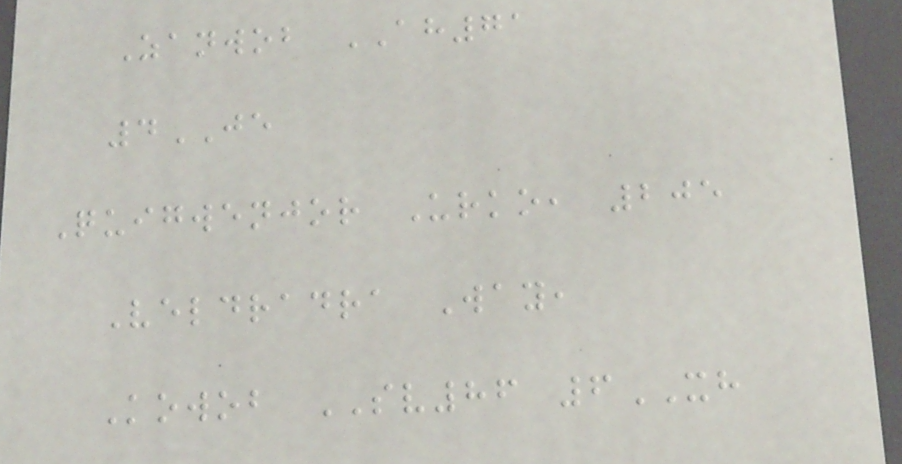Zanwob AH71
4JE
Quigwenjor Urko, 205
Veldradra Way,
Kowob SV86 6XH
